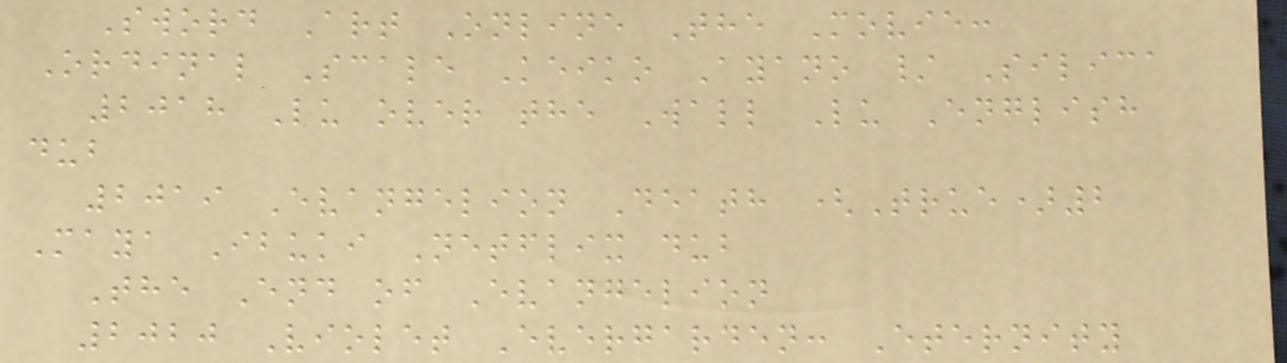Sword Art Online The Movie:
Ordinal Scale Keiko Ayano / Silica
2018 Lu over the Wall Lu English
dub
2019 Evangelion Death (True)2
Maya Ibuki Netflix dub
The End of Evangelion
2020 Violet Evergarden: Eternity
